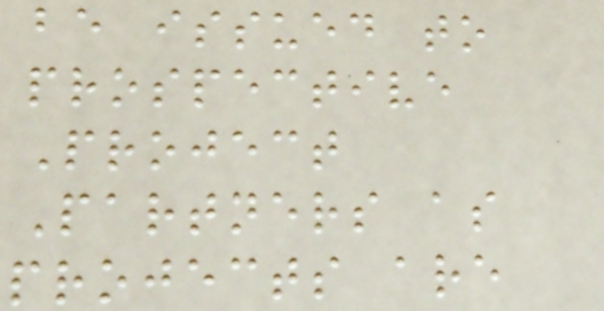be issued to
prospective
Project
Partners as
projects are
